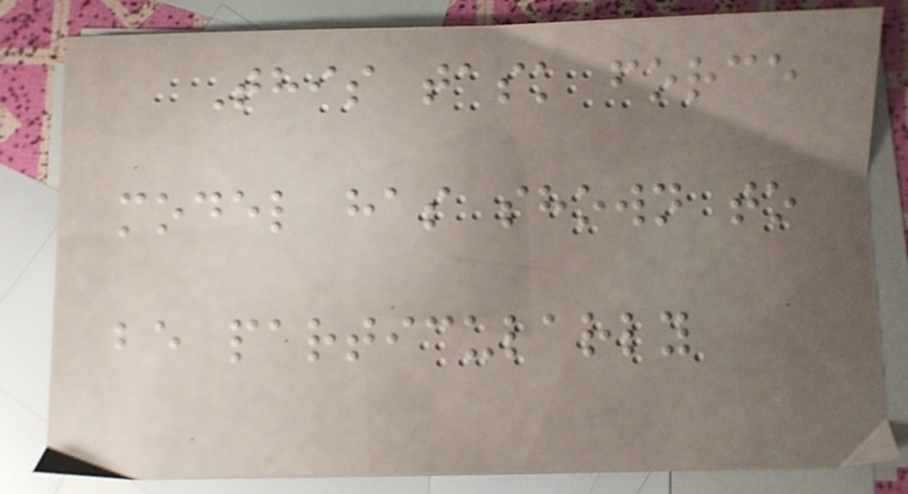This task force
model has shown to
be particularly
